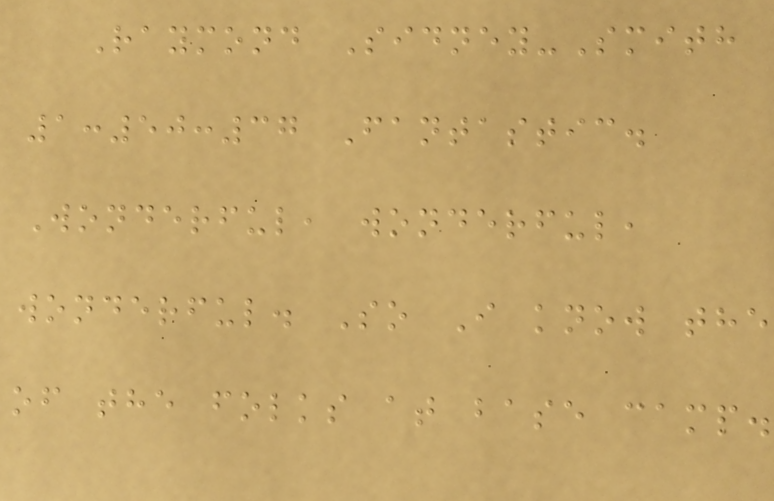Raymond Sidney-Smith
1:50:37 Fantastic.
Wonderful, wonderful,
wonderful. So I know the
of the folks at base camp.
